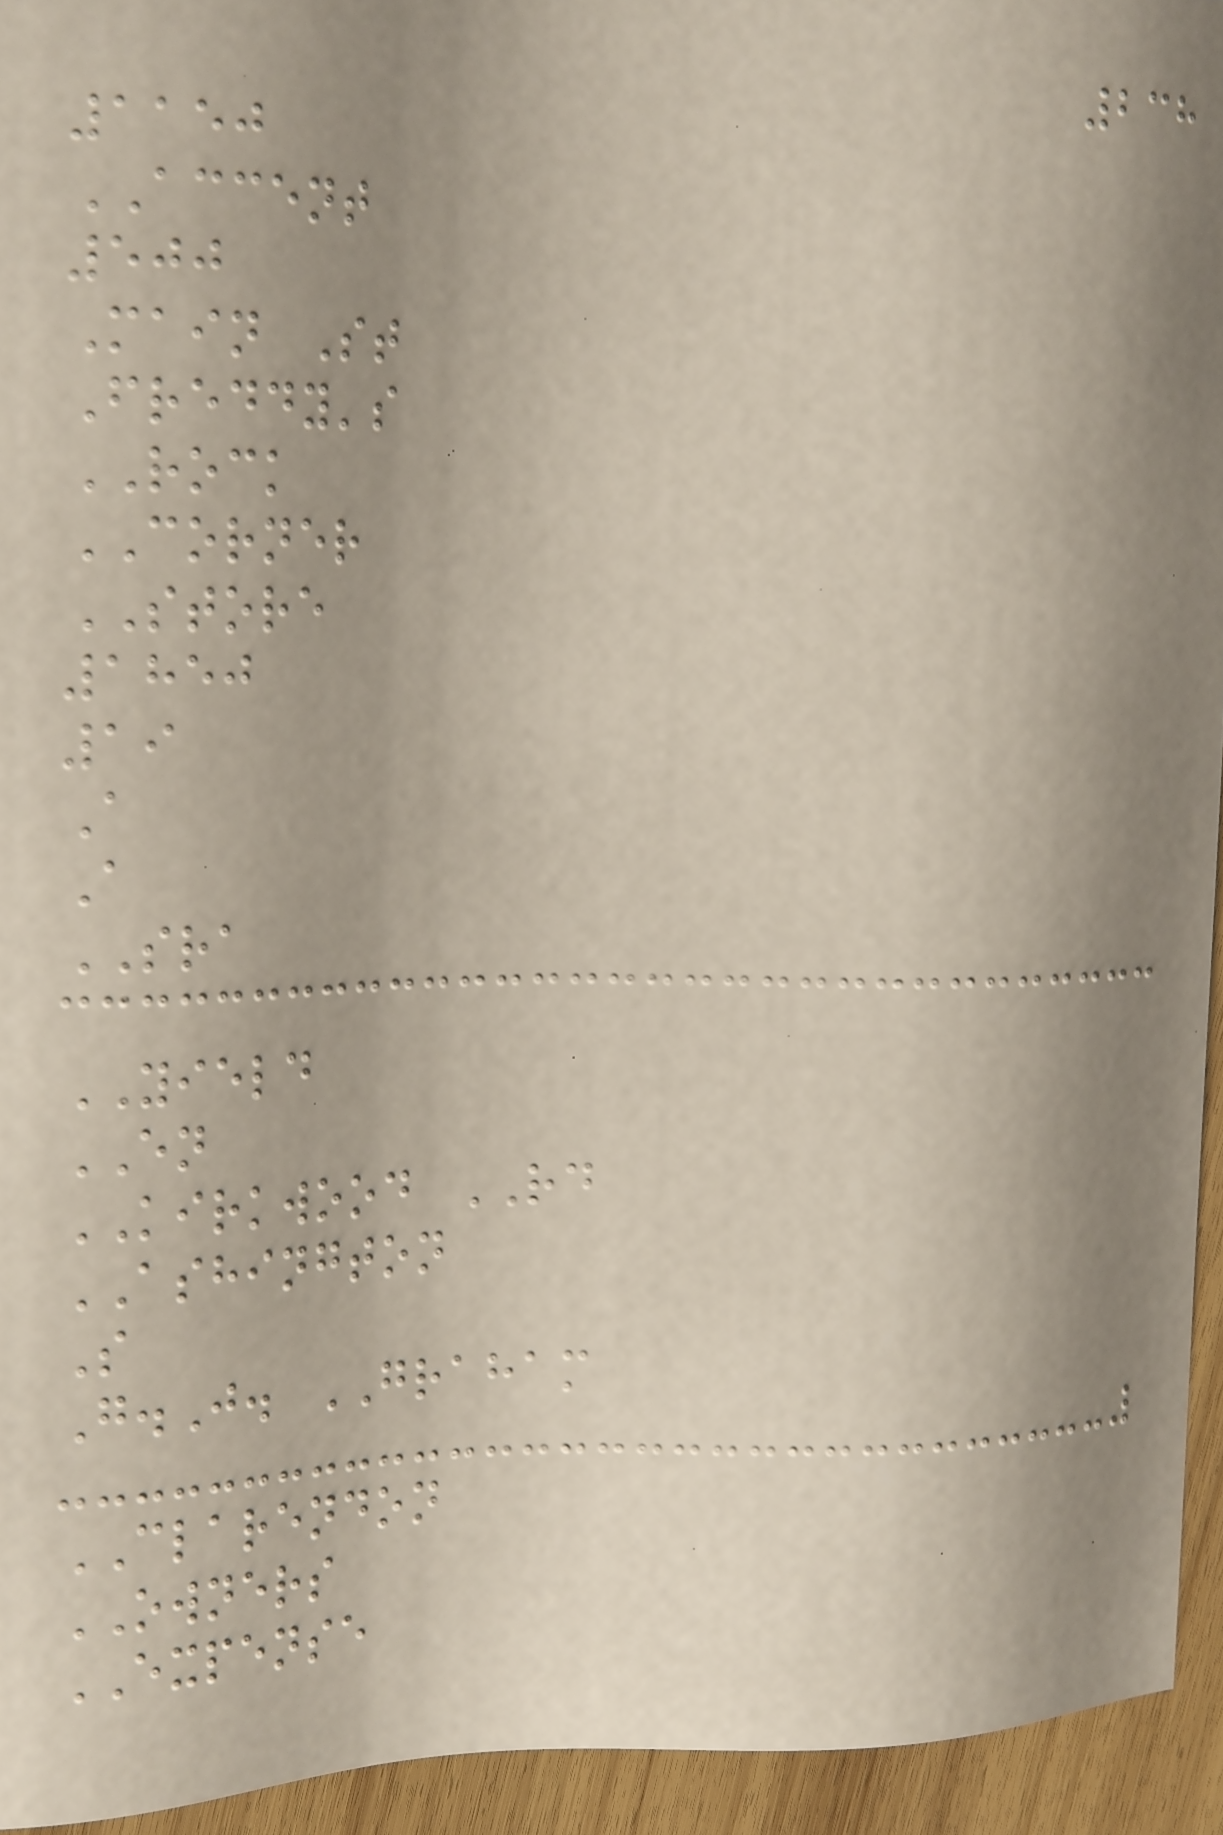238
1150
ACCENT
500
Main St
Freddy's
ROCK
CORNER
STORE
1850
19
A
A
SRA
YIELD
EN
KIRKWOOD RD
ASHINGTON
S
G.J. GRAHAM
CLARENDON
OWNERS
EXPENSE
